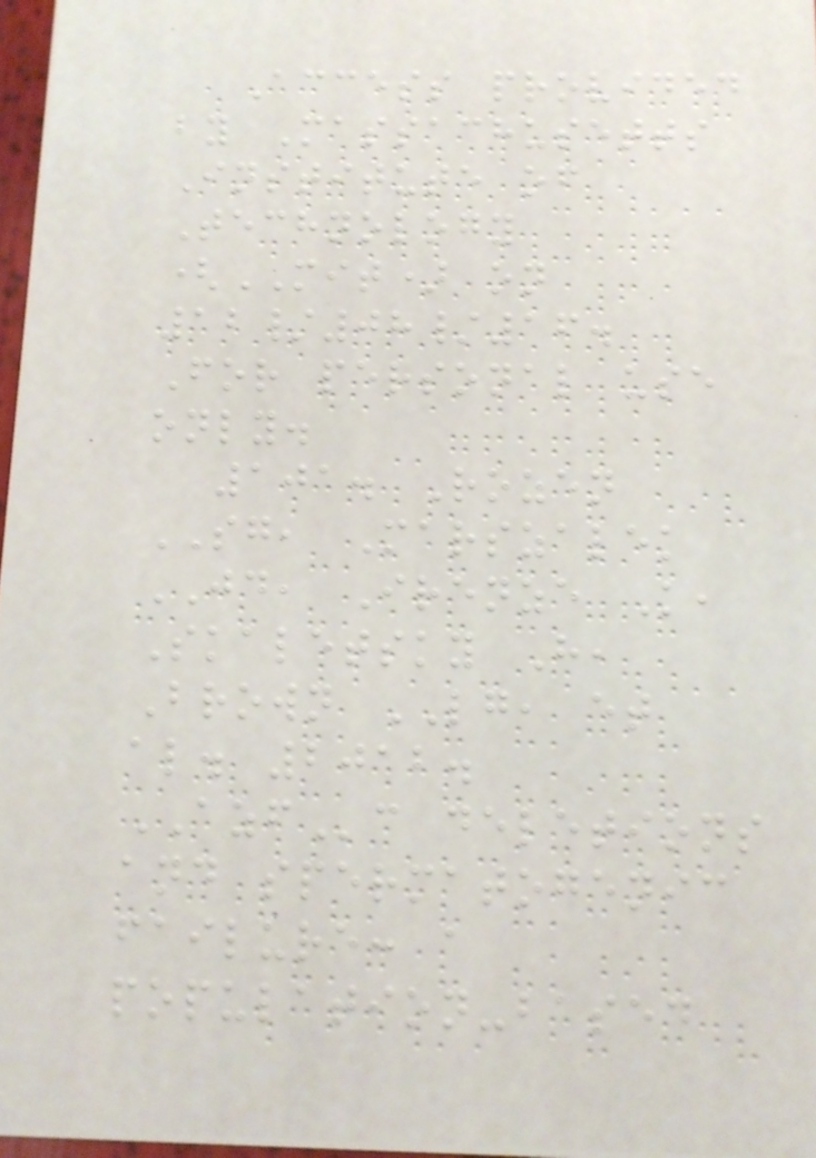Access provided
by Massachusetts
Institute of
Technology
(MIT) on
12/08/16.
For personal use
only.
101. Rozen
SG, Marszalek
JD, Irenze K,
Skaletsky H,
Brown LG, et
al. 2012.
AZFc deletions
and spermatogenic
failure: a
population-based
